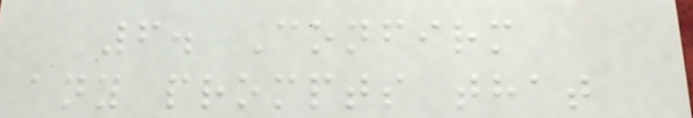6. Confirm
any prompts that
